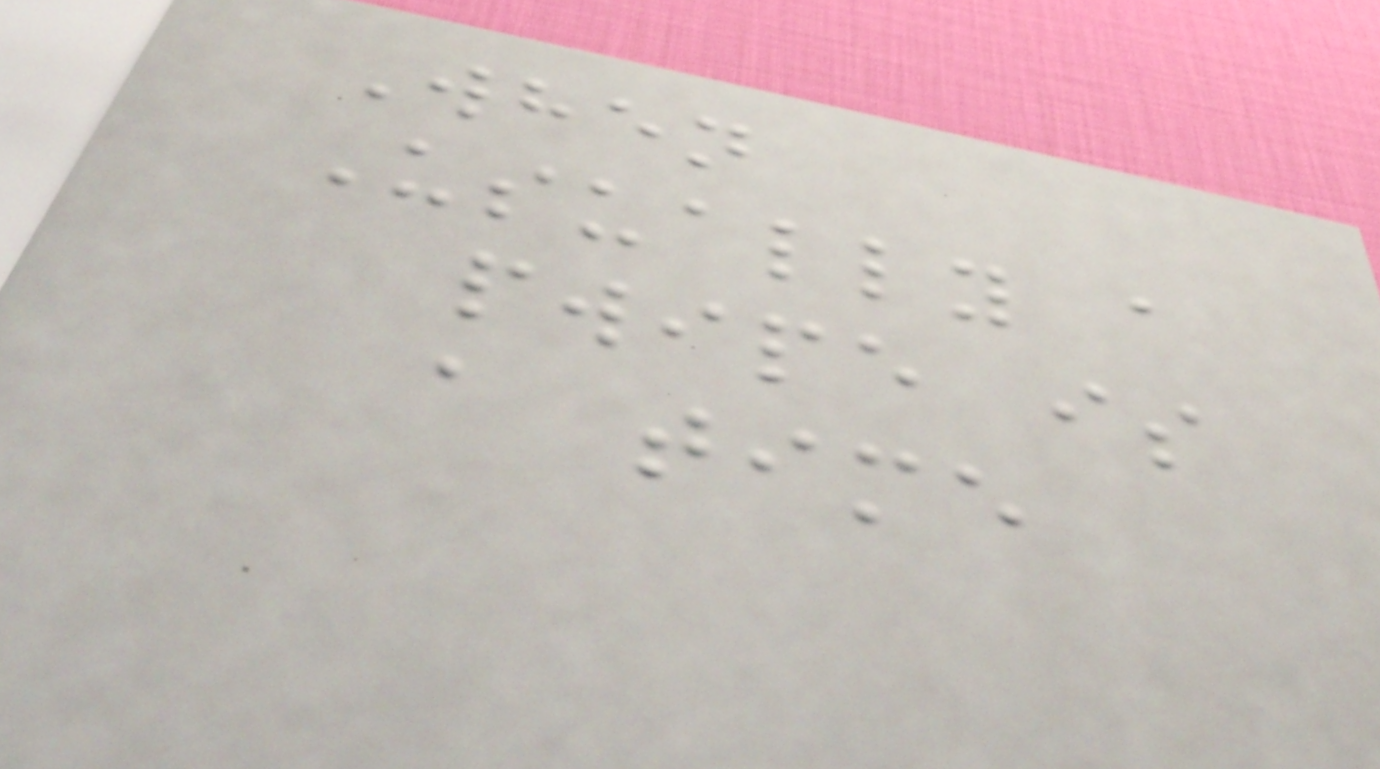When
Usually a
pwipe is
a time
